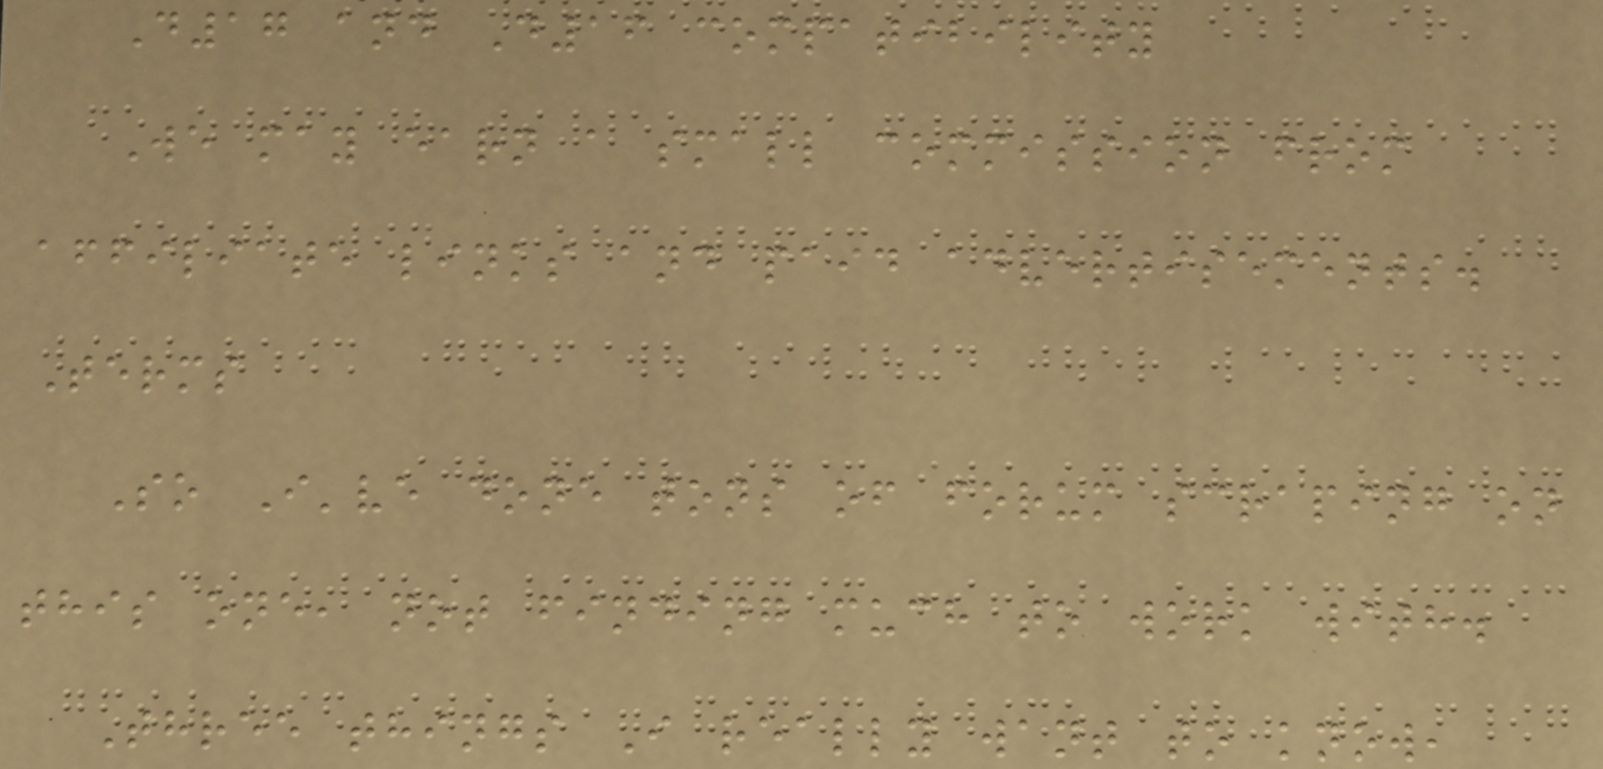D17 and D16 compatibility
We may earn a small commission from
affiliate links and paid advertisements.
Terms
So I've done tons of forum scraping on
this one, not finding much to work with.
Three things I really want to know,
